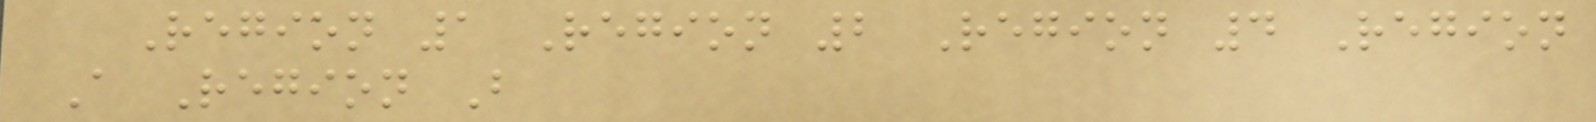Region 1 Region 2 Region 4 Region
A Region B
